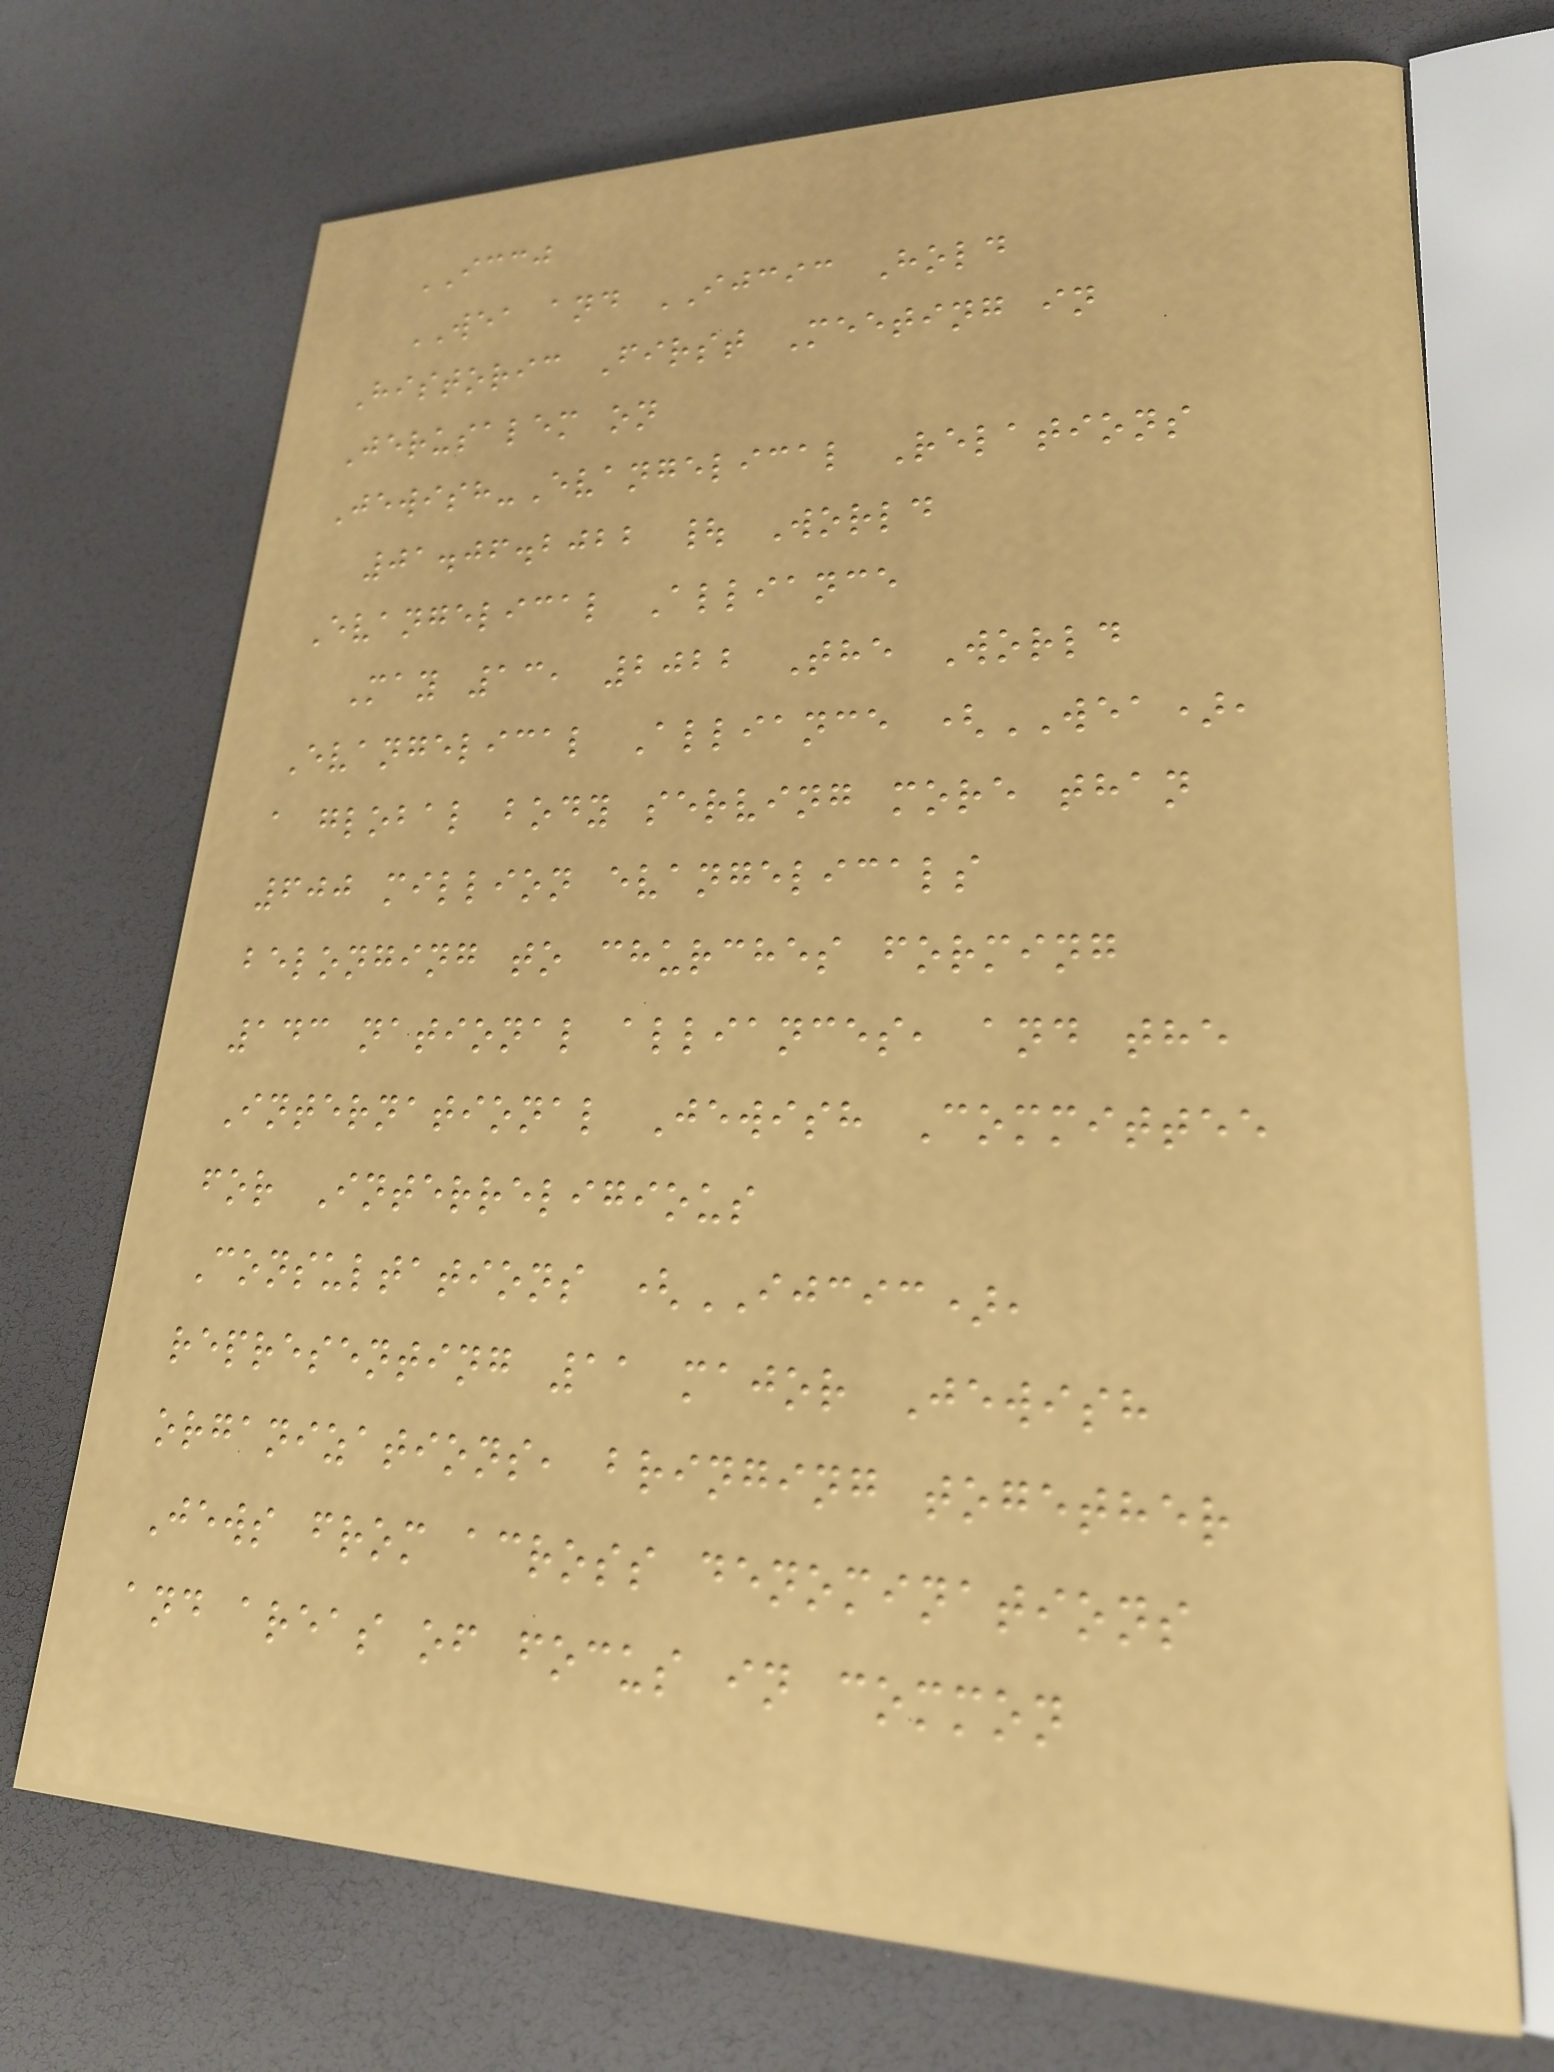ICCJ
WEA and IJCIC Hold
Historic First Meeting in
Jerusalem on
Jewish-Evangelical Relations
01.06.2022 | World
Evangelical Alliance
May 13, 2022 The World
Evangelical Alliance (WEA),
a global body serving more than
600 million evangelicals
belonging to churches forming
143 national alliances, and the
International Jewish Committee
for Interreligious
Consultations (IJCIC),
representing 11 major Jewish
organizations, bringing together
Jews from across denominations
and areas of focus in common
